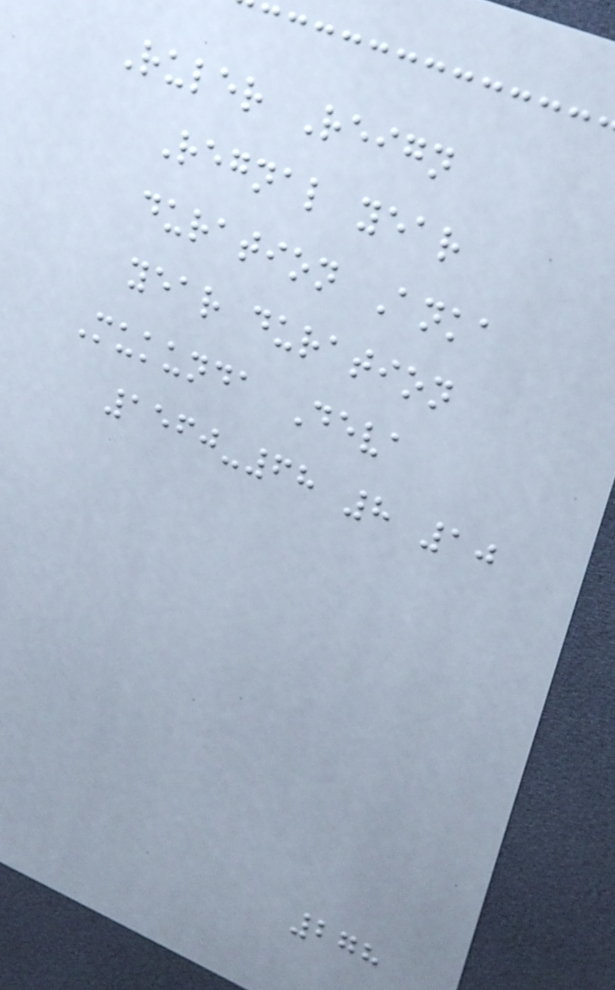Ruler Reign
Regnal year
duration Anka
year duration
Mukunda Deva
1560-68 8 10
278
